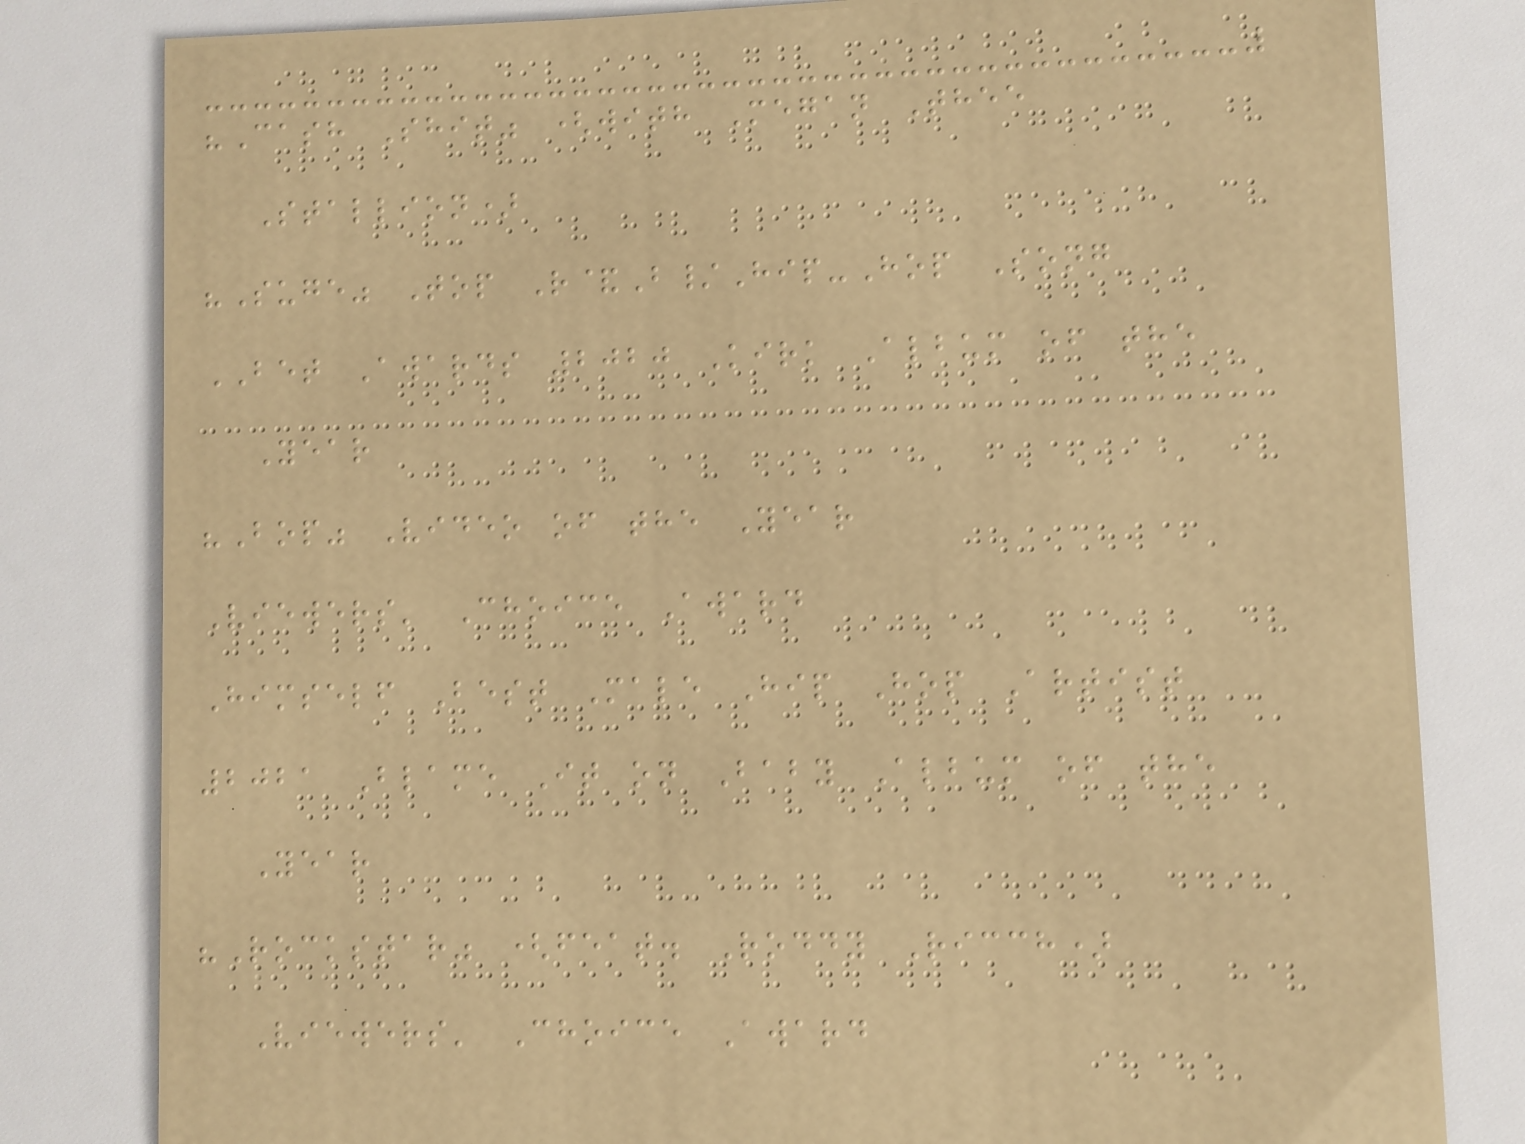"Cash Shit" (with Megan Thee
Stallion)
"Suge" Top R&B/Hip-Hop Song
BET Awards 2020 Kirk Album of the
Year
"Bop" Video of the Year
Viewers' Choice Award
Himself Best Male Hip Hop Artist
2021 Blame It on Baby Album of the
Year
"Rockstar" (feat. Roddy Ricch)
Viewers' Choice Award
